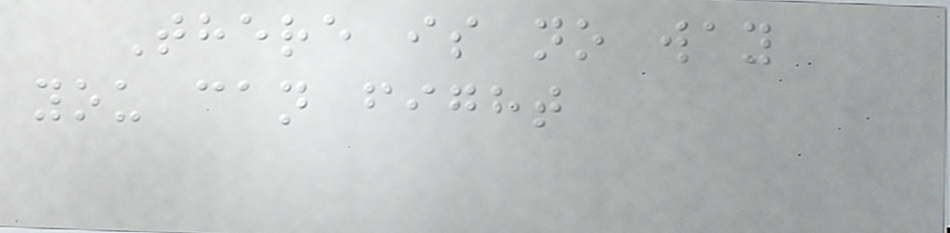There is no way
you can fight
